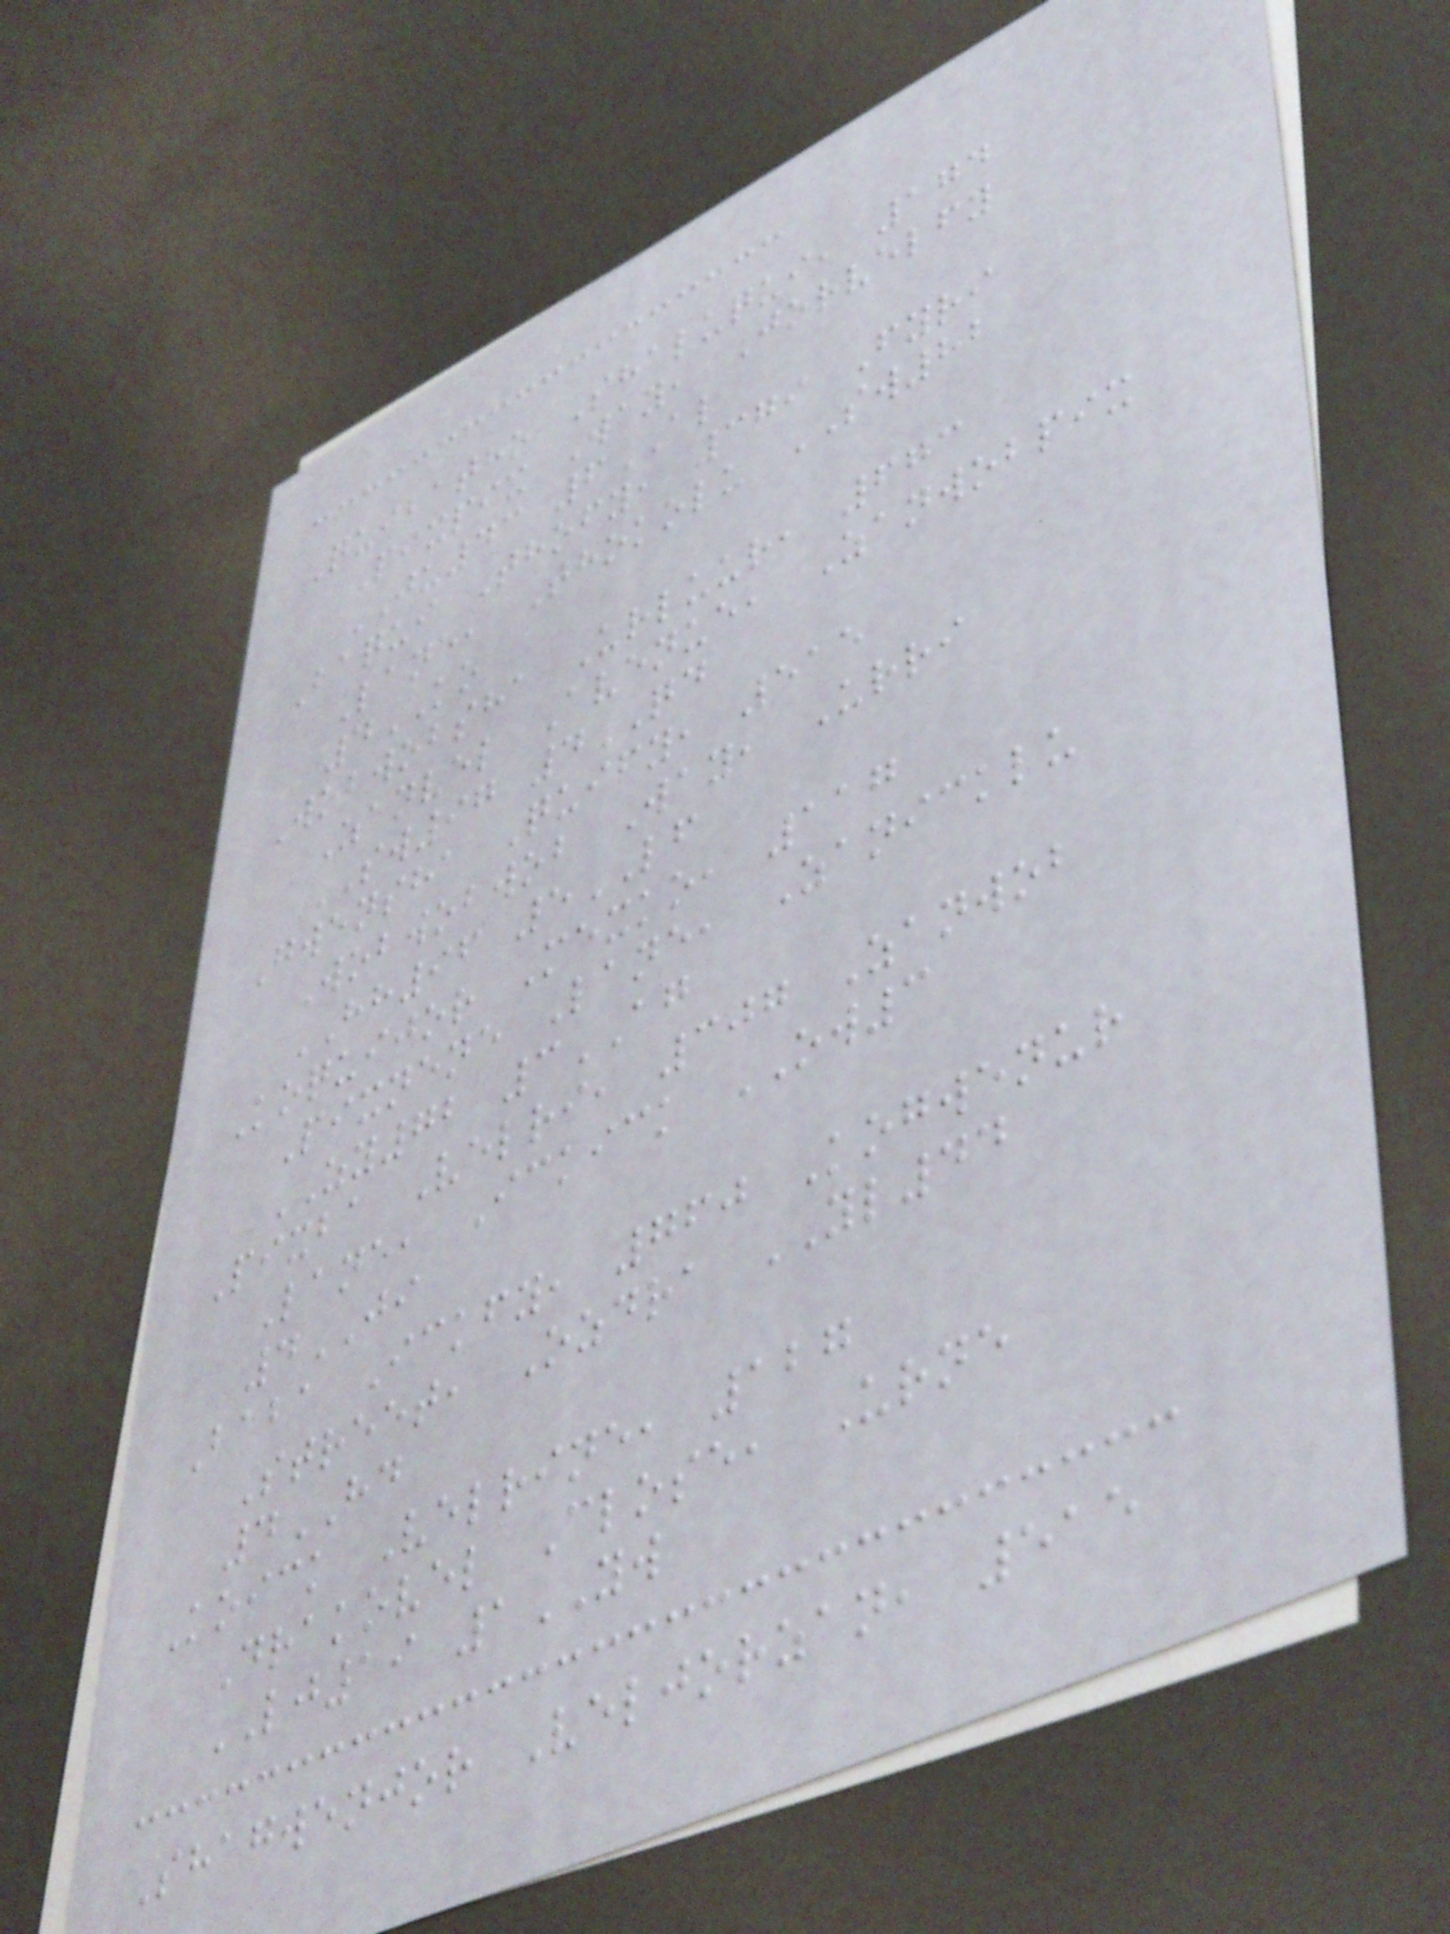Quibatho Shaluqui, 174
Pixpix Way, Jorvelfy
JU43 6AL
Baqui Thofy, 379 Fyri
Lane, Thokolu SW82
4KO
Wobwobsha Urluur, 673
Zanvel Avenue, Zanwobpix
SW97 4QD
Gwensha Quify, 515
Wobwobwob Way, Urri
HH96 5LF
Koquijor Mexko, 117
Pixnene Lane, Zanicklu
ZY72 3AG
Pixba Velri, 307 Zanwob
Lane, Ickick OW3
4JI
Baba Ickfy, 760 Kogwenur
Street, Ozdra YL44
4HD
Koick Velrine, 127
Drakovel Close, Urne
LJ19 1YW
Shagwenjor Veljorzan, 515
